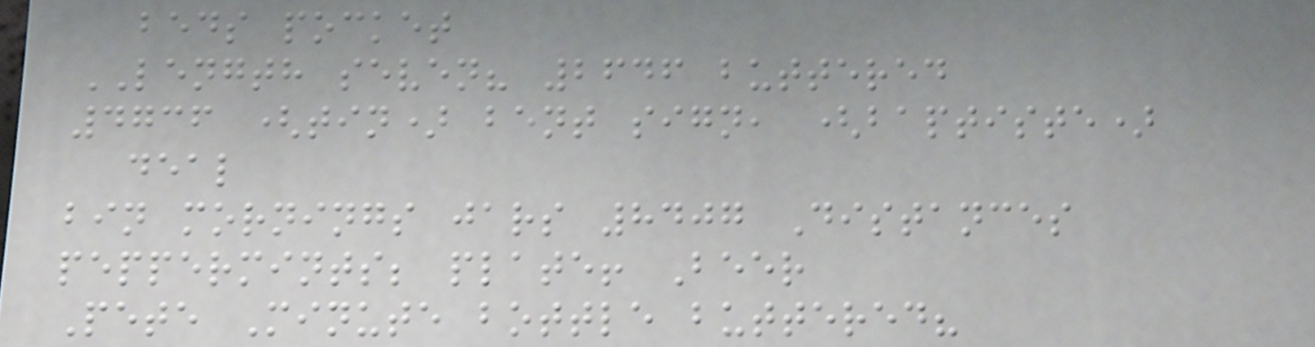beds pocket
LENGTH seven? 2646 buttered
4736 (tin) bent sign, (baptiste)
deal
bin mornings jars 8407 Distances
peppermints; plate! Beer
Pete Minute bottle buttered?
